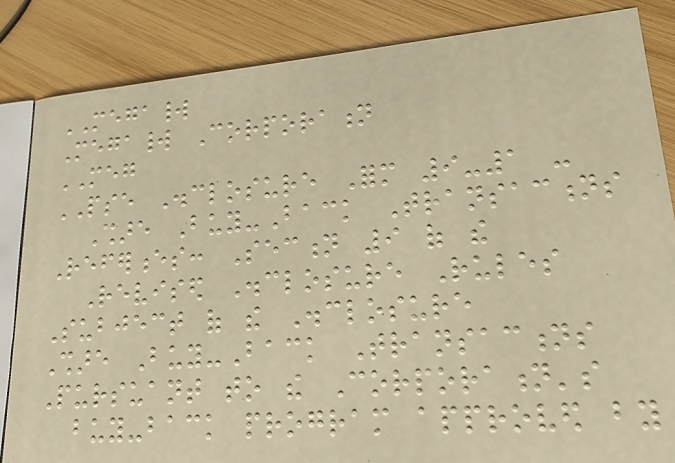MEGAWORLD
Megaworld Corporation
MEG
PSE Disclosure Form 9-1 -
Share Buy-Back Transactions
References: Section 9 of the
Revised Disclosure Rules
Subject of the Disclosure
Share Buy-Back Transactions
Pursuant to the Corporation's
buy-back program approved by
